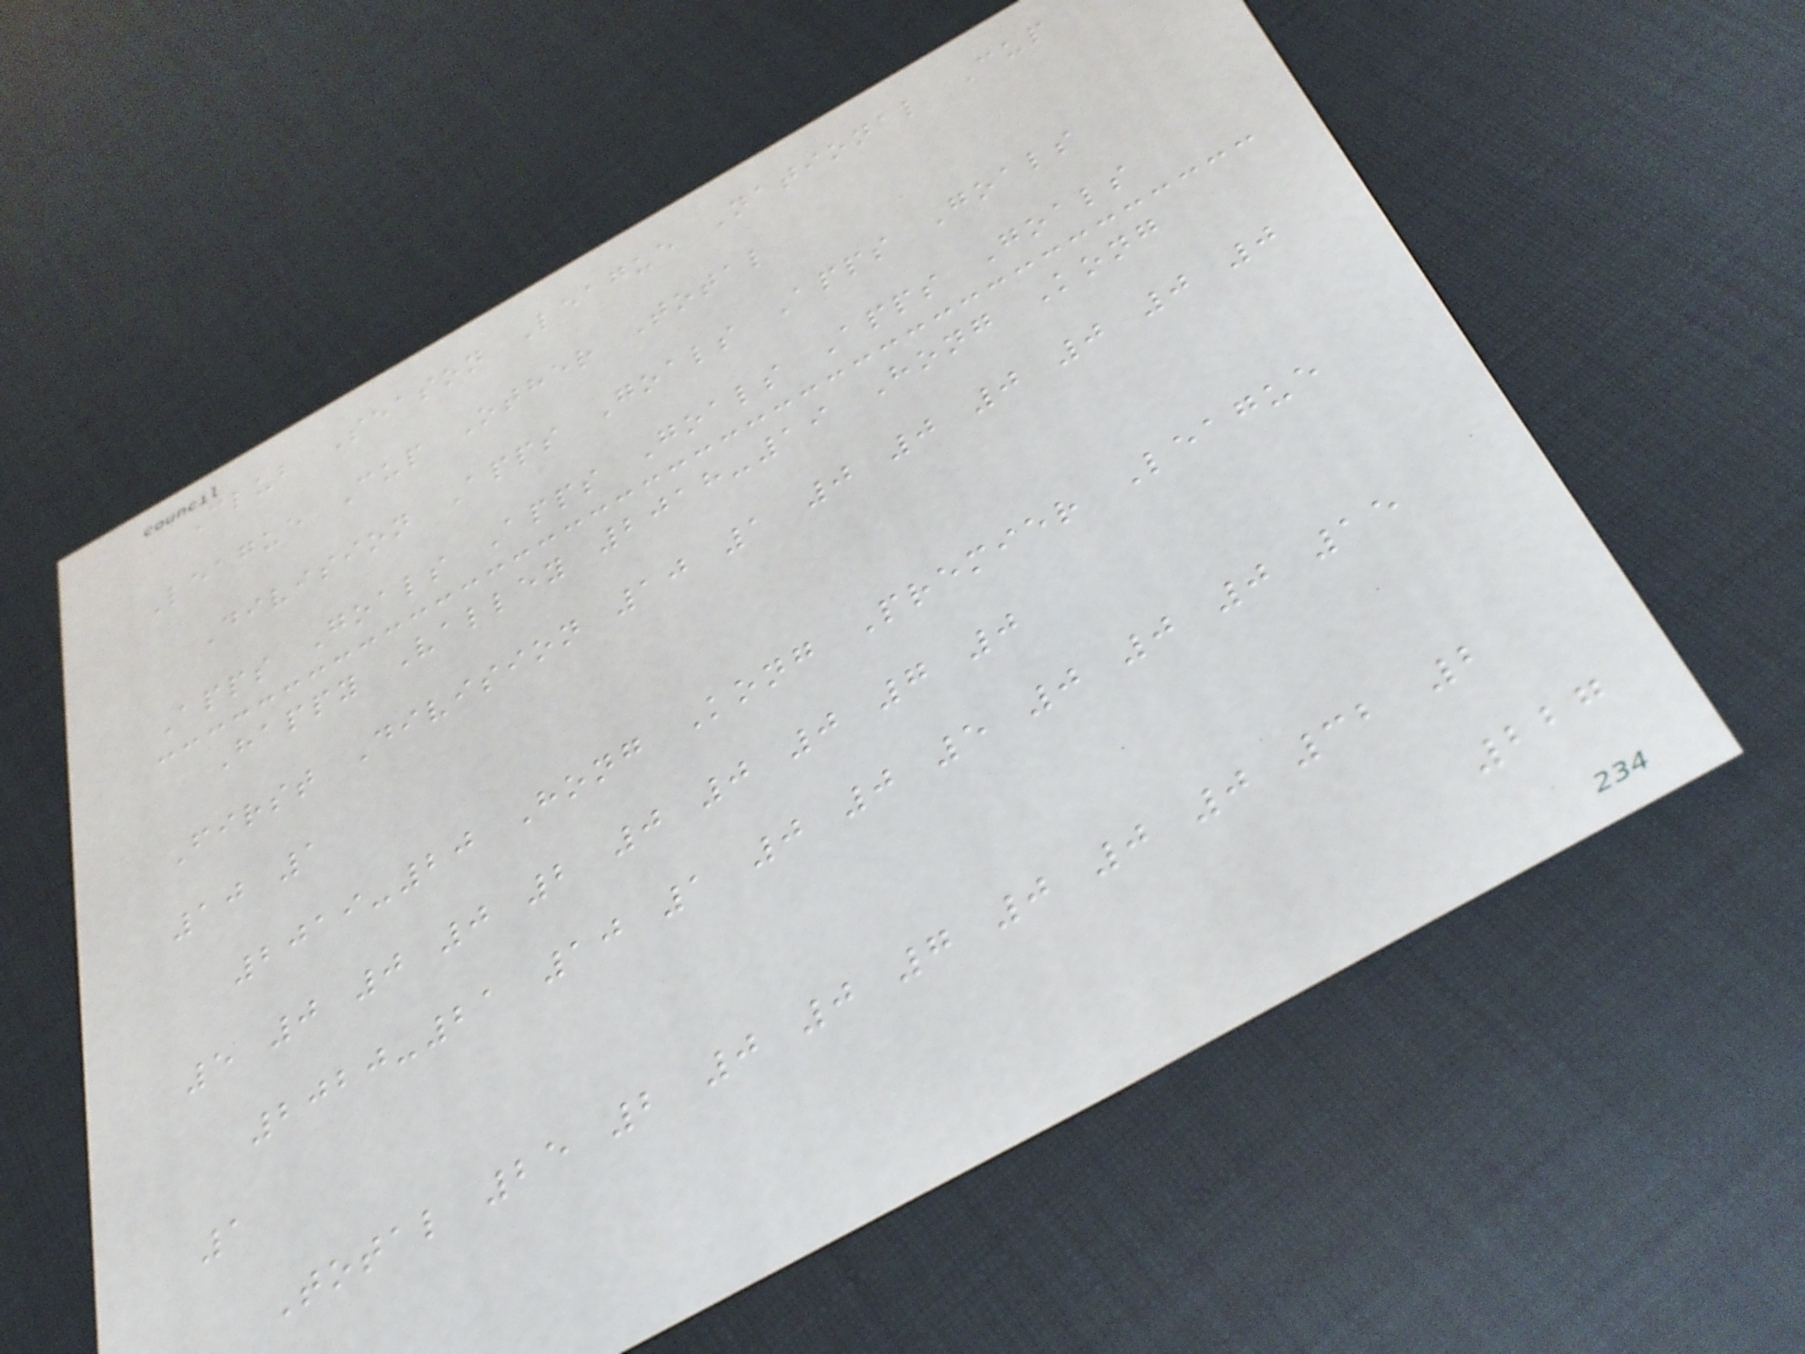Club Season League National Cup
League Cup Other Total
Division Apps Goals Apps Goals
Apps Goals Apps Goals Apps Goals
Happy Valley 2018-19 Hong Kong
First Division 10 1 0 0 0 0 0 0
10 1
2019-20 Hong Kong Premier League
5 0 0 0 2 0 0 0 7 0
2020-21 10 1 0 0 5 0 0 0 15
1
Total 25 2 0 0 7 0 0 0 32 2
227
